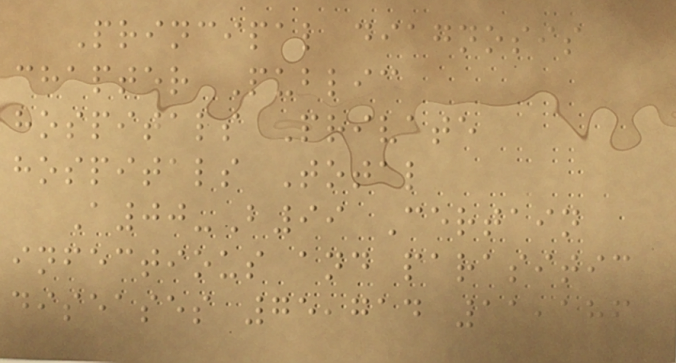Principal diagnosis
chapter Public
hospitals Private
hospitals Total
A00-B99 Certain
infectious and parasitic
diseases 75,714 11,186
